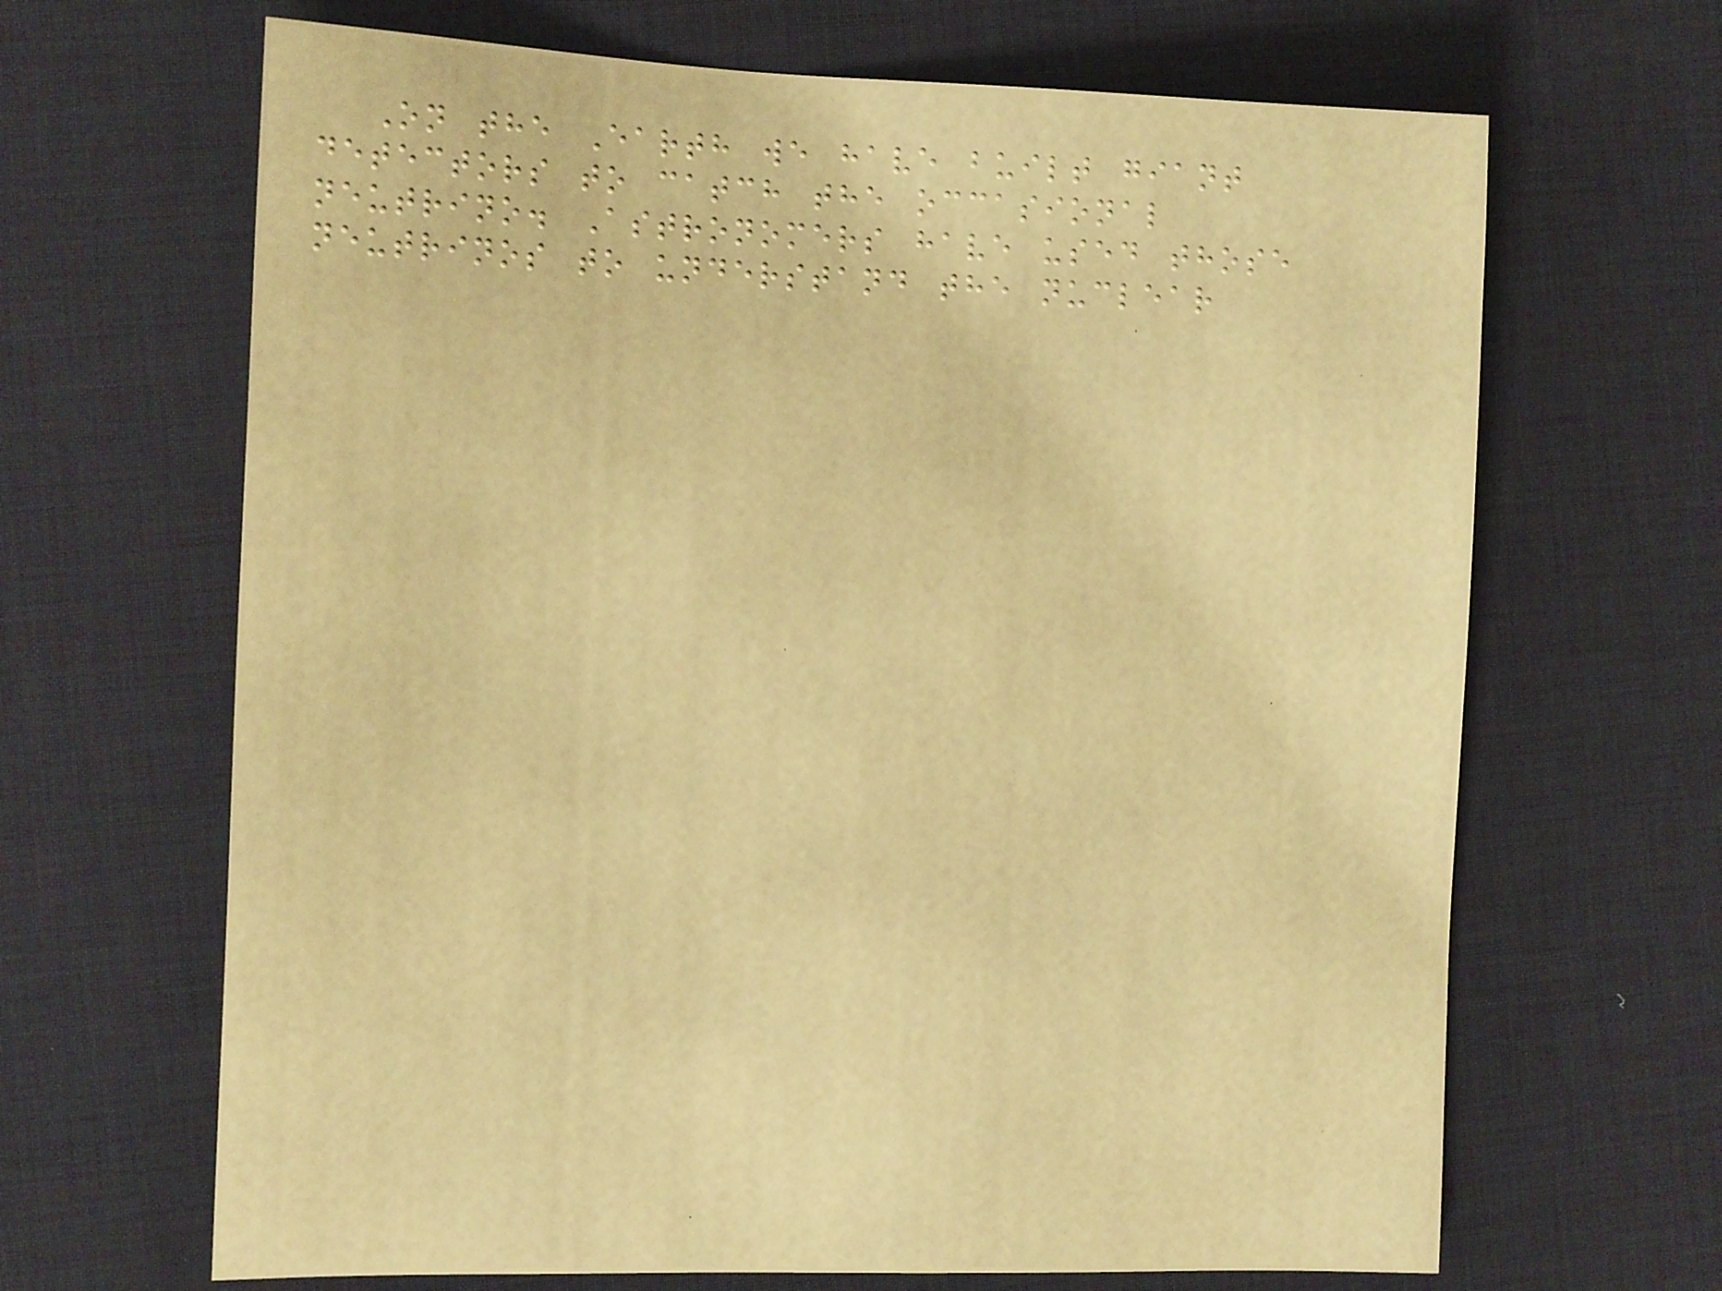On the Earth we have built giant
detectors to catch the occasional
neutrino. Astronomers have used those
neutrinos to understand the nuclear
